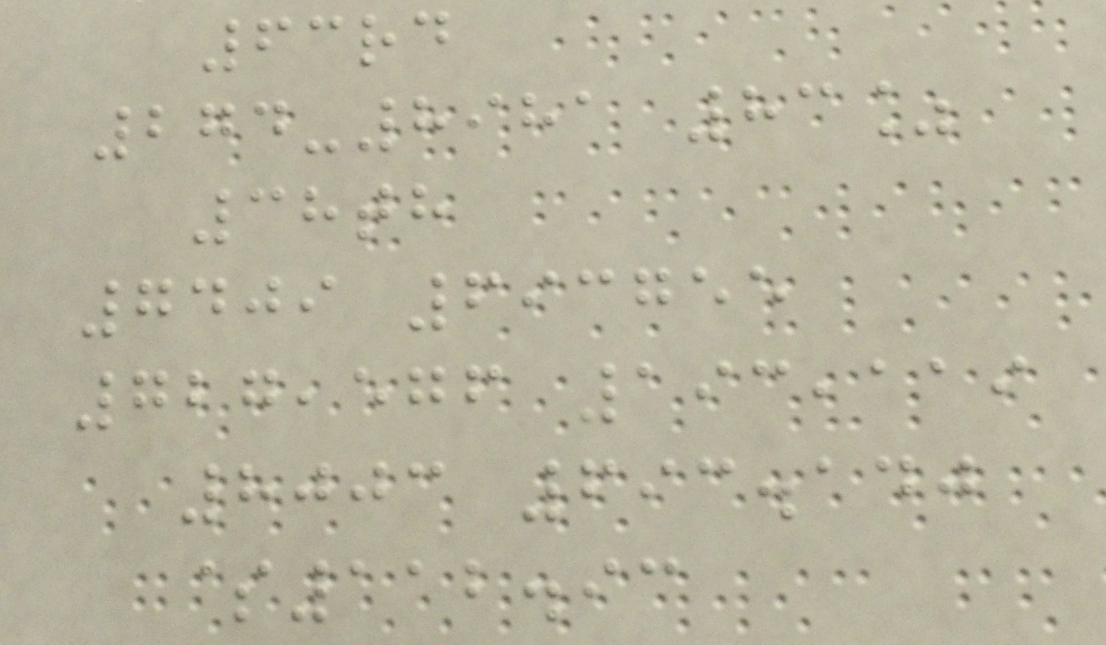63rd
274-8981 83%
38th
7409 693755
727,576 193,119
8003 693.140
$112.93
